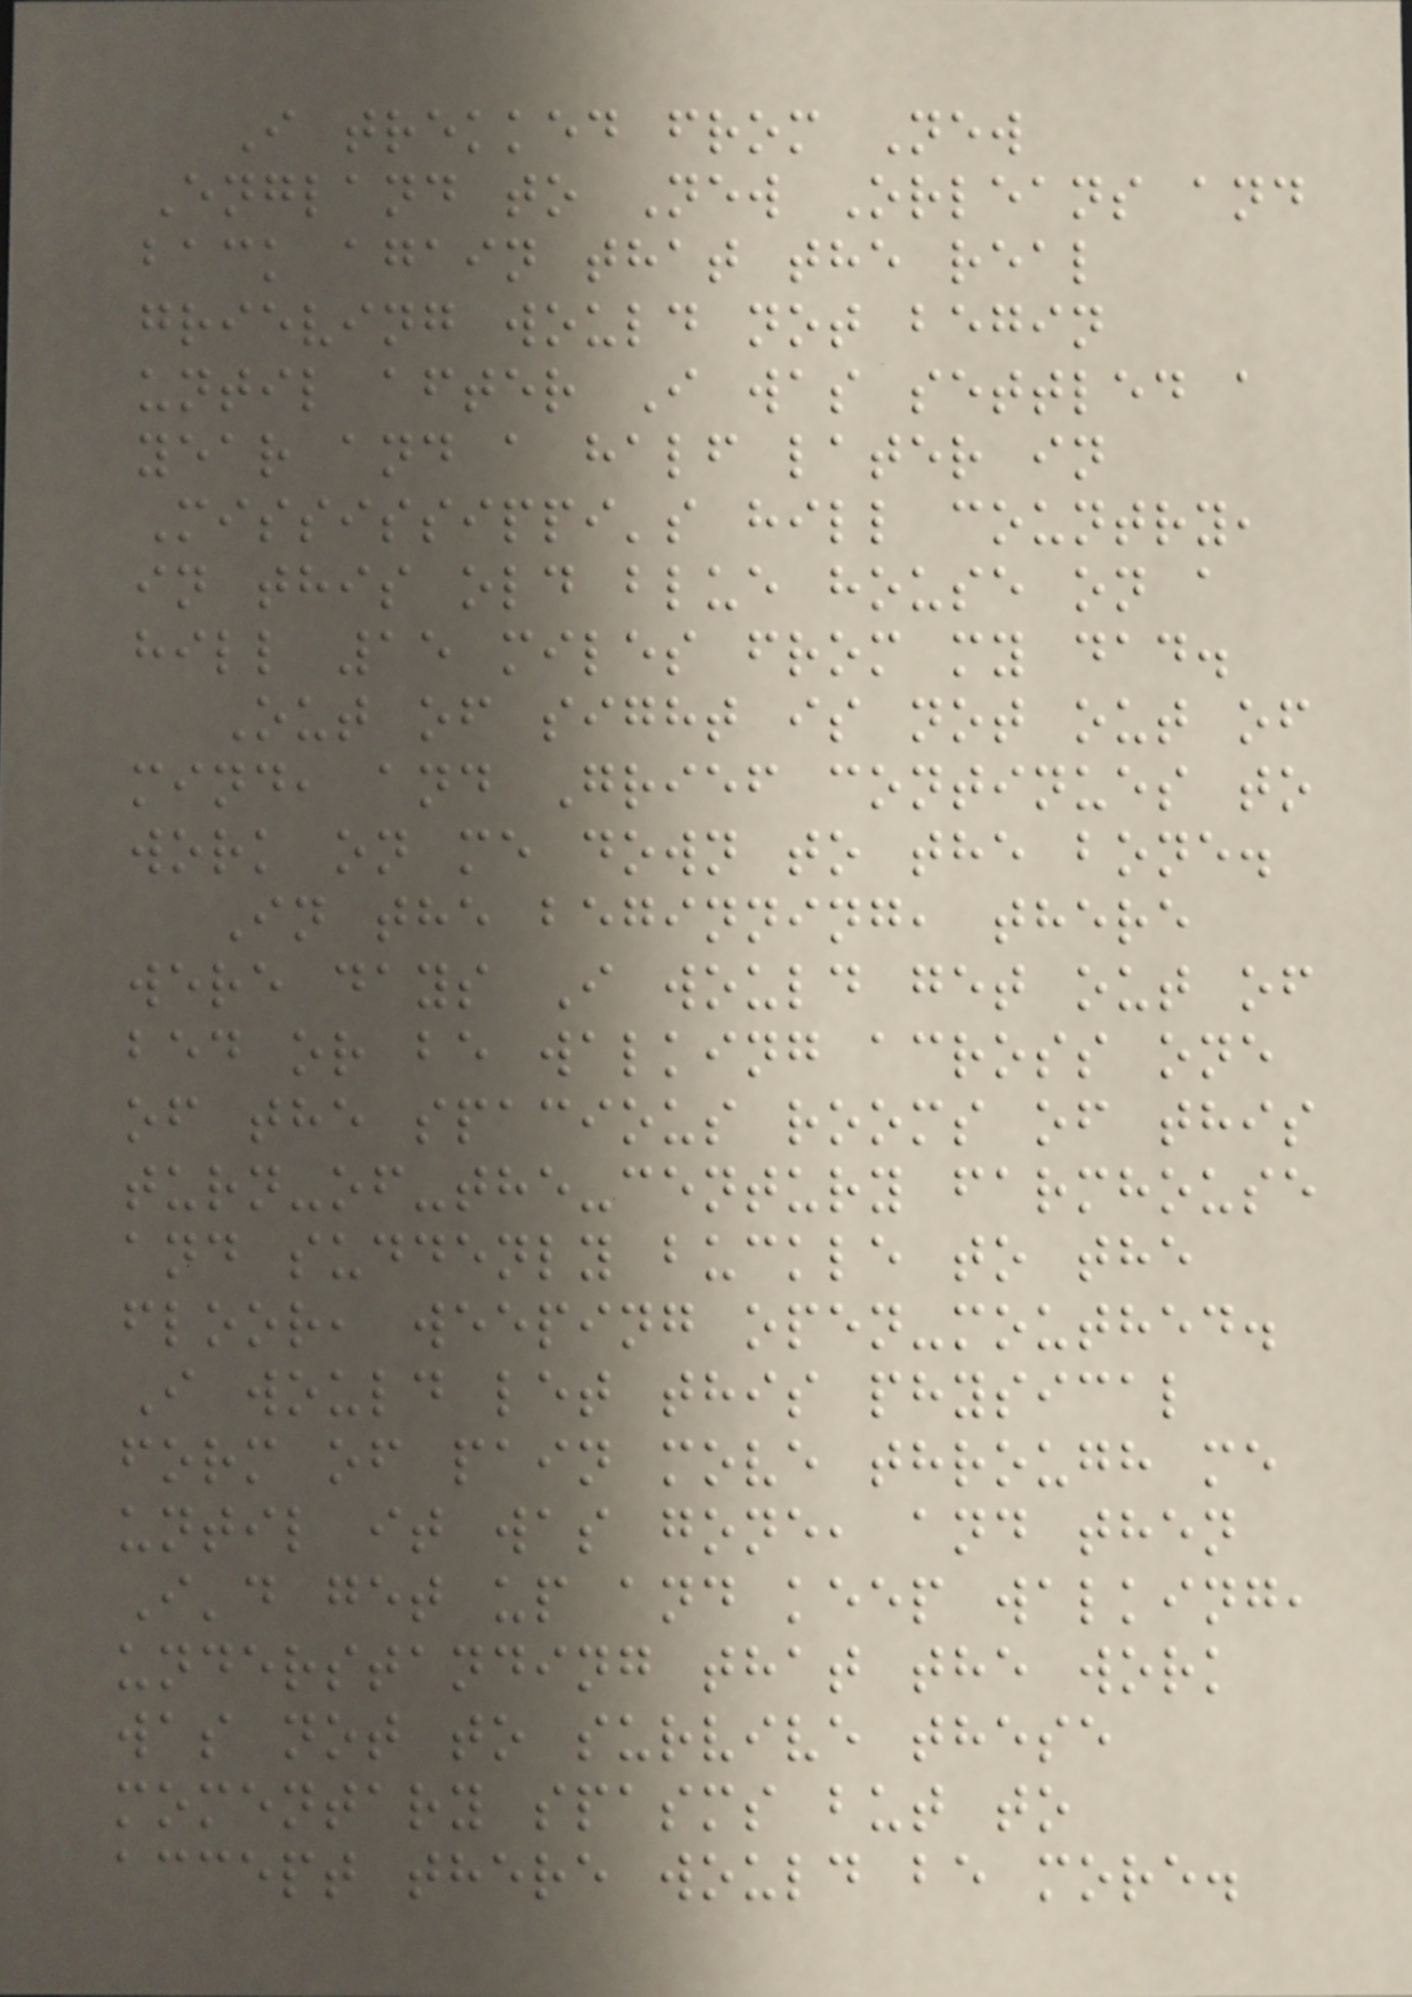I trekked from New
England to New Orleans and
back again that the real
grieving would not begin
until after I was settled a
year and a half later in
Mississippi's hill country,
in this old blue house on a
hill 15 miles from my dad.
Out of sight is not out of
mind, and Grief continues to
work on me down to the bone.
In the beginning, there
were days I would get out of
bed or be walking across one
of the spacious rooms of this
turn-of-the-century farmhouse
and suddenly buckle to the
floor, weeping open-mouthed.
I would let this physical
form of pain move through me
until it was gone, and then
I'd get up and keep walking,
understanding that the work
was not to survive these
momentary spasms but to
accept there would be more.
